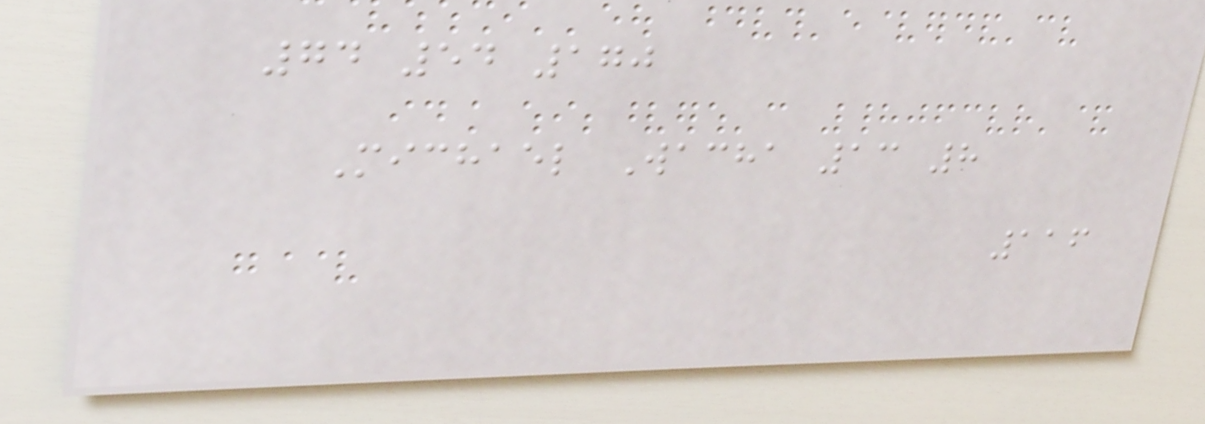74 54 170
Michael Wacha 13 8
116
